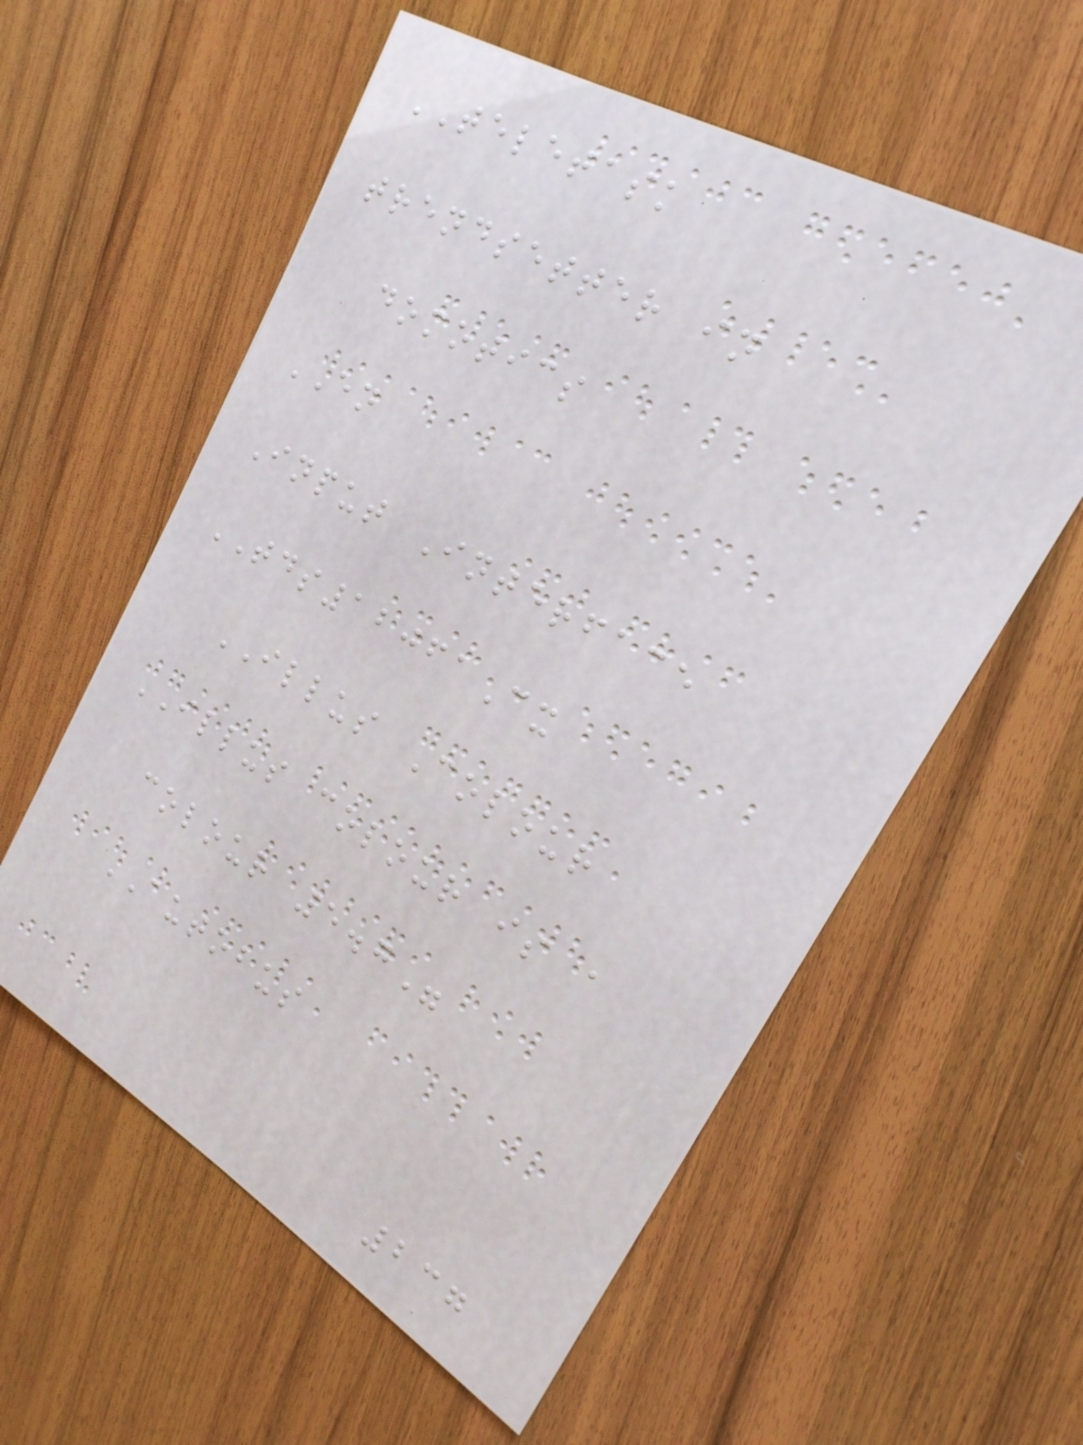TELETASK
trendsetter in
domotics
EN
Input Interface
TDS12061Cx
ILLUS Colour
ILLUS colour is a
colour 5.7"
AUTOBUS
237
